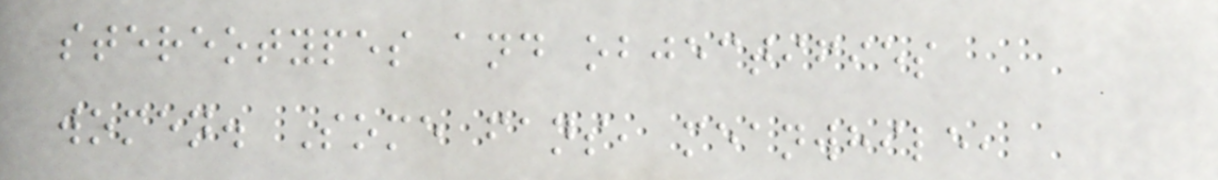stereotypes and objectifies
women. Some fans, meanwhile,
